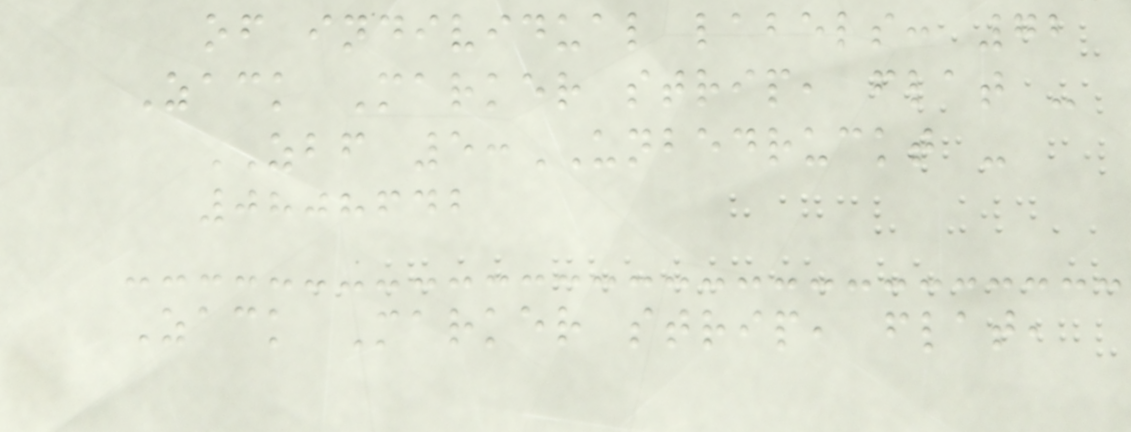of individual labels: 72
Zack Marker strip, flat -
ZBF 5:UNBEDRUCKT -
0808642
Zack Marker strip, flat,
